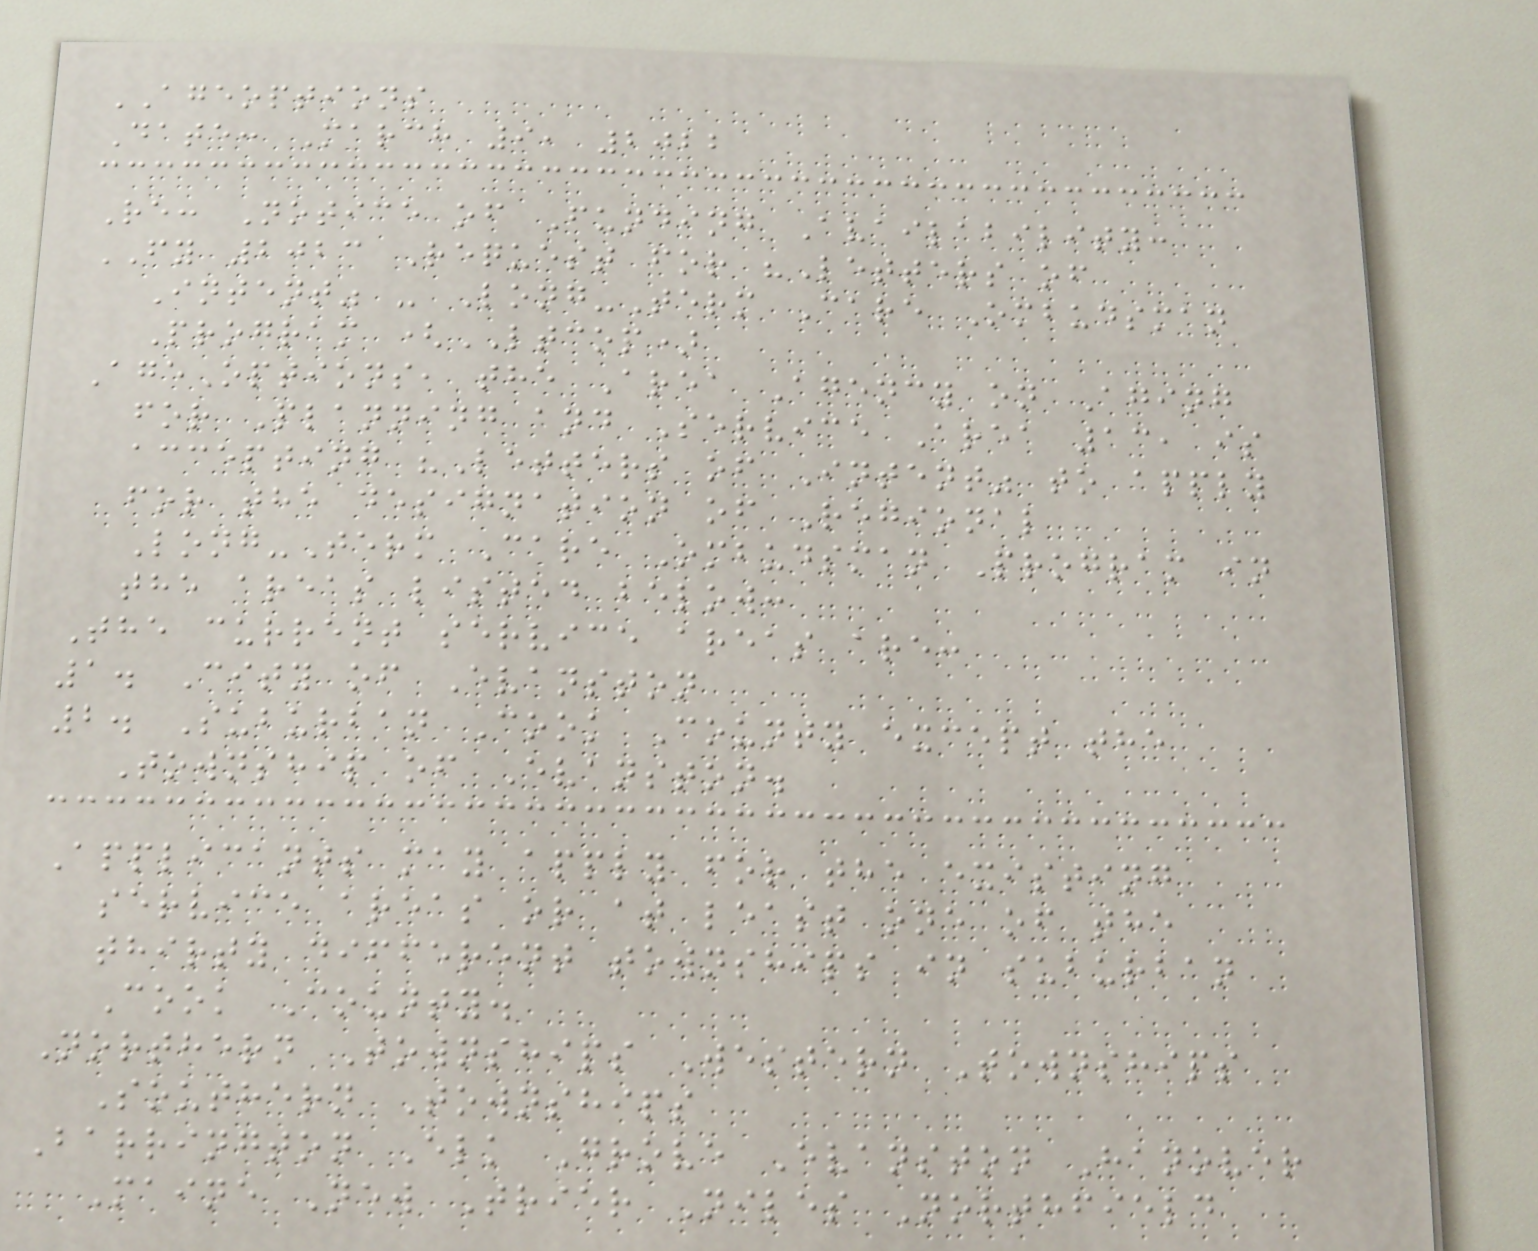AGEOPTIONS
Date: March 9, 2022
Re: Notice of Funding Availability:
FY 2023 Request for "Letters of
Intent" - Long-Term Care Ombudsman
Program (LTCOP)
AgeOptions, the Area Agency on Aging
for Planning and Service Area 13, is
accepting "Letters of Intent" to apply
for the designation of Regional
Long-Term Care Ombudsman Program in
the areas listed below:
The current service areas are:
1. City of Evanston
2. Suburban Cook County except the
Township of Evanston.
Applicants may apply for the existing
service areas or at least one of the
thirty different townships in suburban
Cook County.
Northern Townships Western Townships
Southern Townships
Barrington Elk Grove Evanston Hanover
Maine New Trier Niles Northfield
